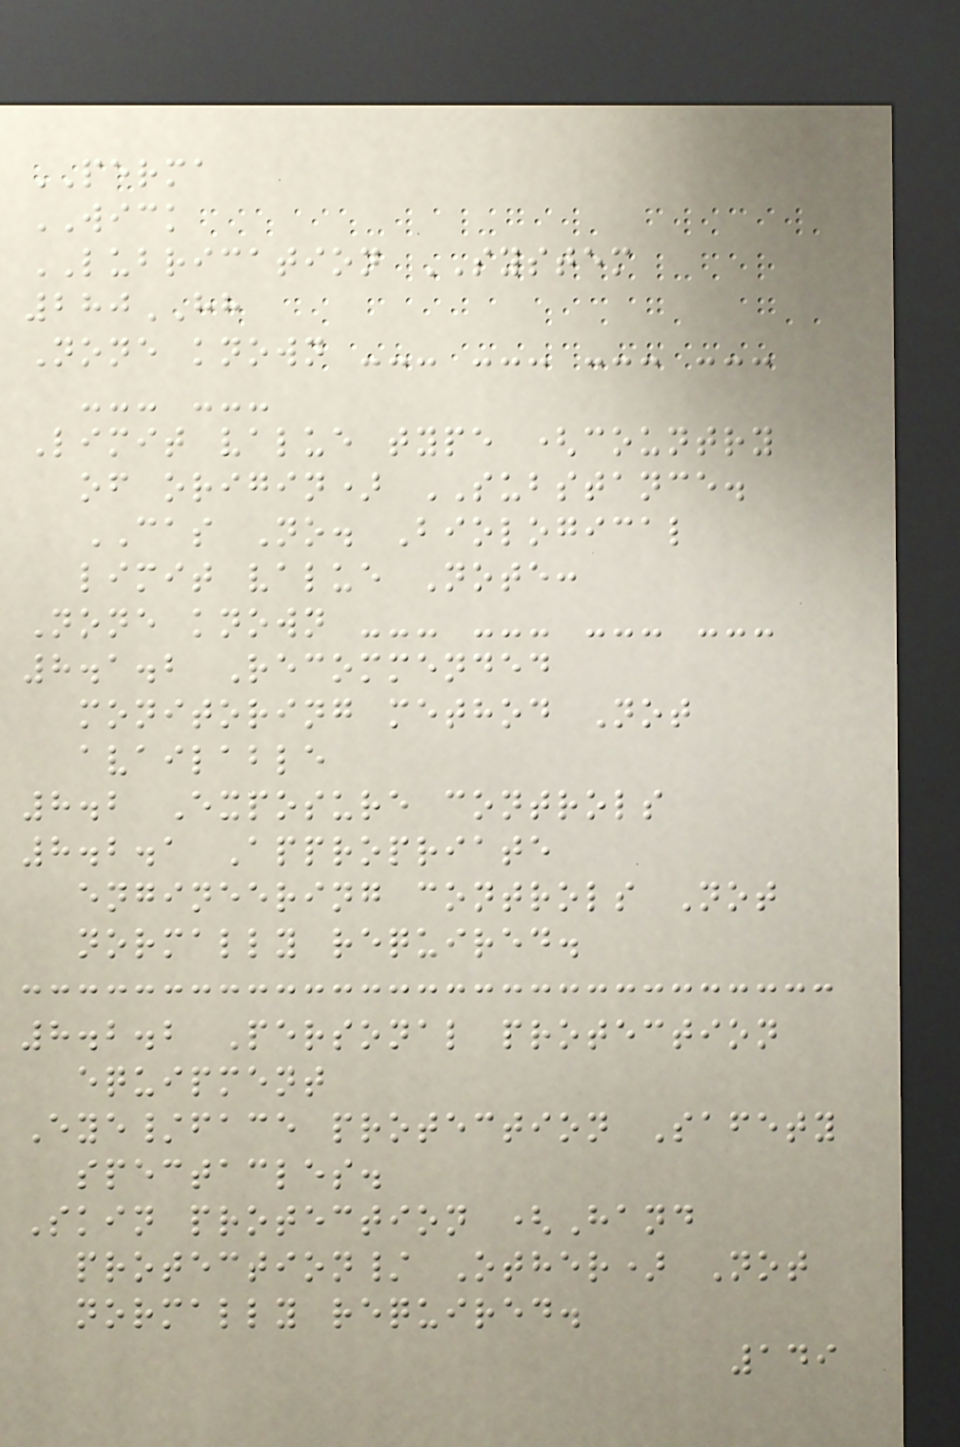PERMA
WICK
LUBRICATION SYSTEM
280HH
None known --- --- --- ---
--- ---
Limit value type (country
of origin) SUBSTANCE.
CAS No. Biological
limit value Note:
None known --- --- --- ---
8.1.2 Recommended
monitoring method Not
available
8.2 Exposure controls
8.2.1 Appropriate
engineering controls Not
normally required.
8.2.2 Personal protection
equipment
Eye/face protection Safety
spectacles.
Skin protection (Hand
protection/ Other) Not
normally required.
149
